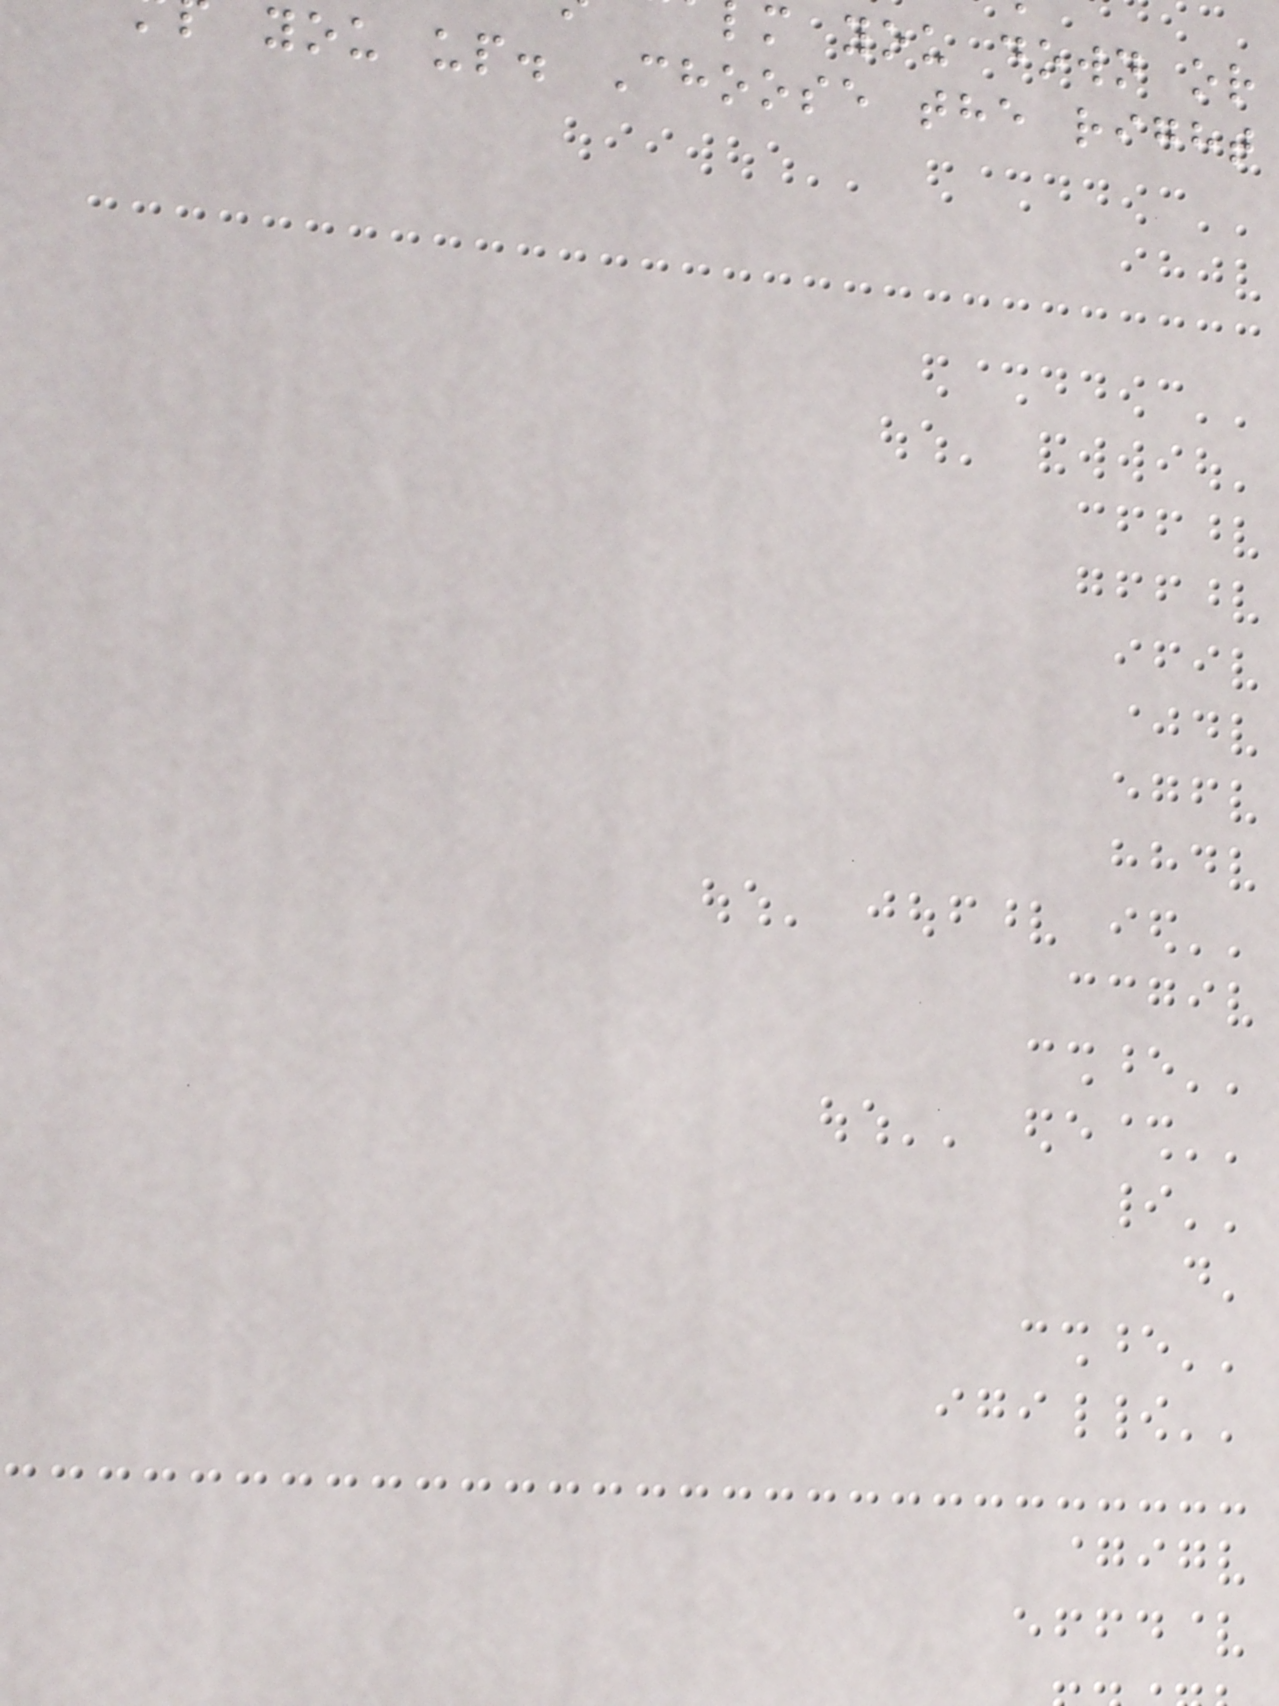m you down or
you up. Choose the right
